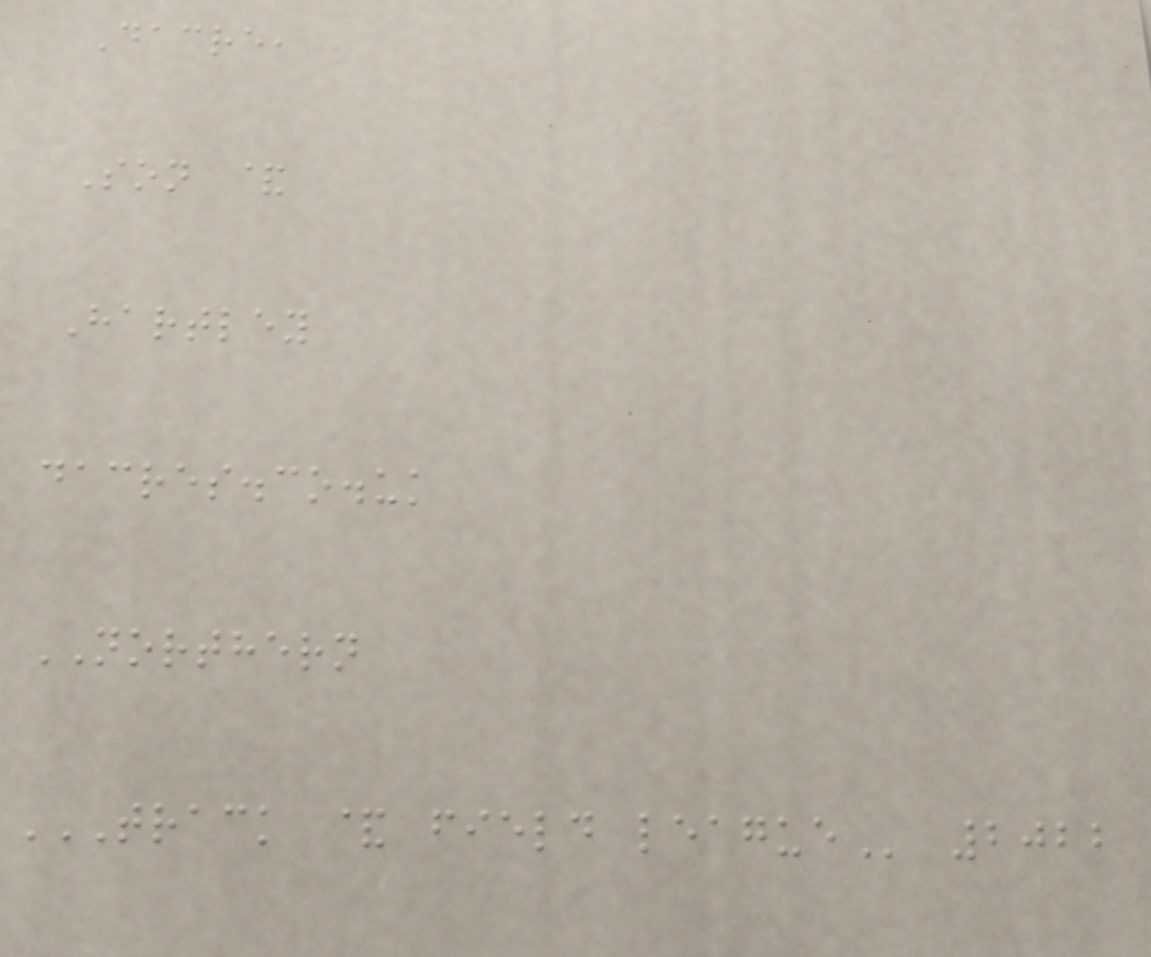Dacre,
Son &
Hartley
dacres.co.uk
NORTHERN
TRACK & FIELD LEAGUE 2022
